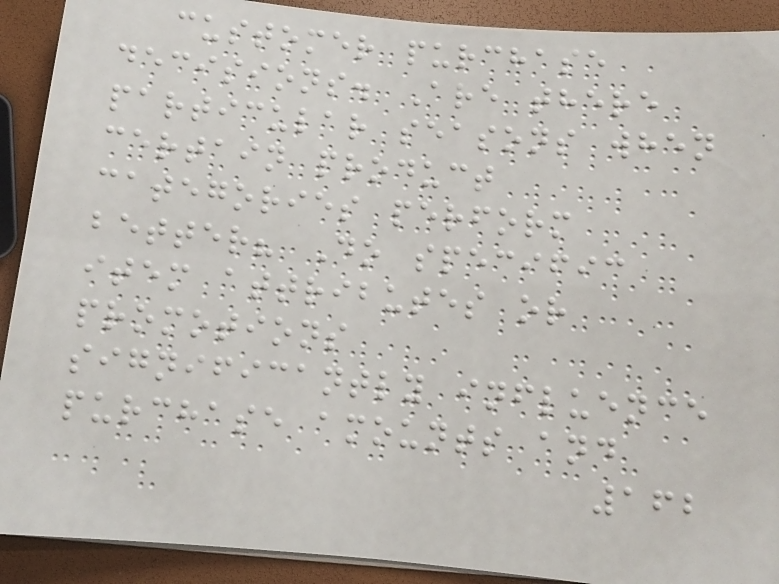customer purchase
decisions. Are there
particular seasons when
certain product
categories perform
better? Do specific
item attributes or
promotions
significantly influence
purchase amounts and
162
